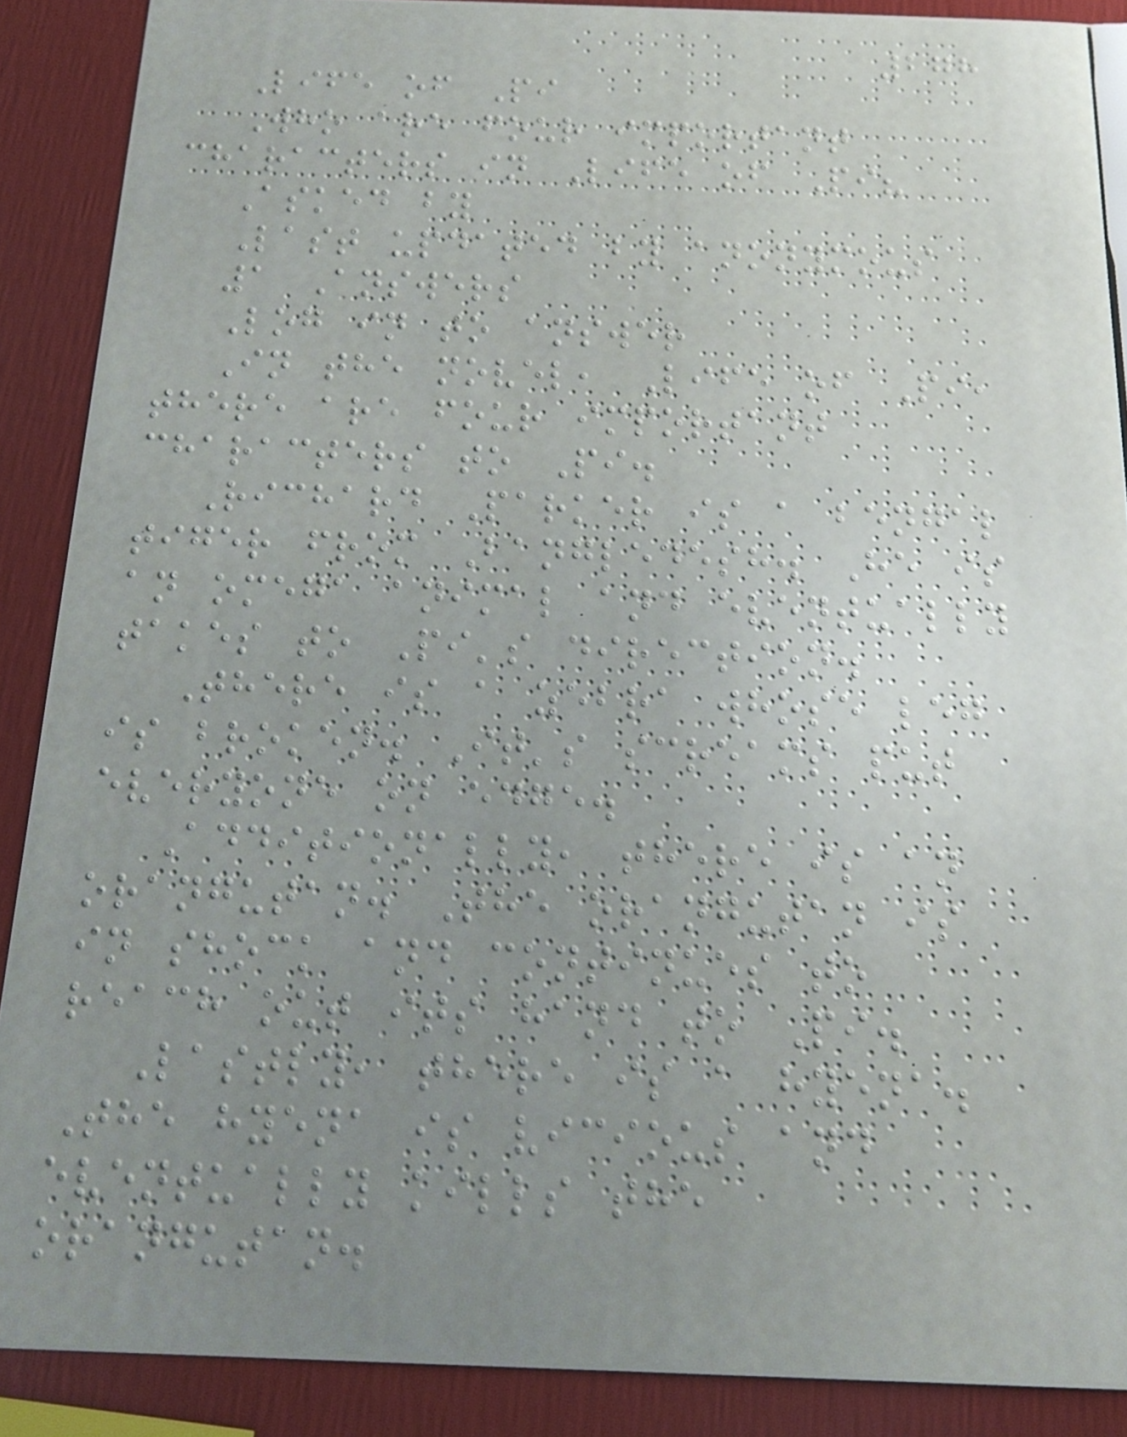278
Life of Pi
Who are four important
characters in Life of Pi?
Asked by
Last updated by anonymous
1 Answers
Log in to answer
In the novel, Life of Pi,
there are four important
characters to Pi.
Richard Parker is a bengal
tiger from Bangledesh. He is
an omega animal and eventually
takes to Pi's direction.
There is a zebra whose leg
is broken. It's screams put
everyone on edge.
Additionally, there is an
orangutan. The orangutan is
in shock and continues to
reach out its hand to Pi.
Lastly, there is a hyena.
The hyena is vicious and
eventually kills the
orangutan.
